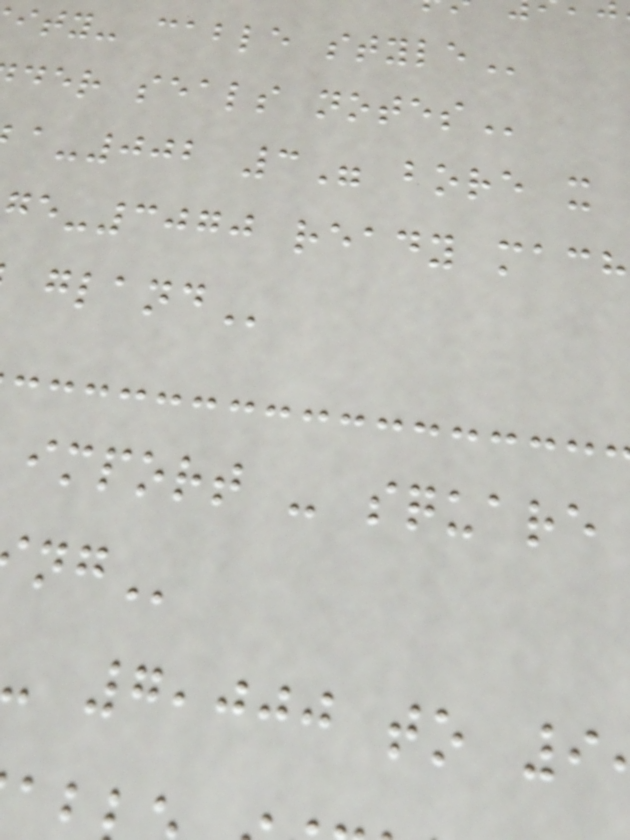ity- cable
der seals
-002 3" bore x
ge-3070 ready
import - square
7,000 to 9
